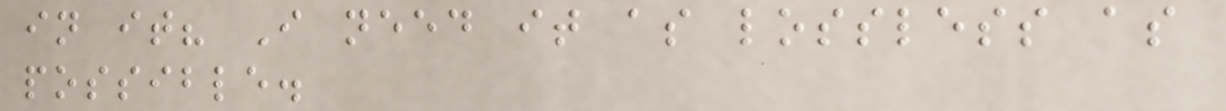in it? I need it as lossless as
possible.
